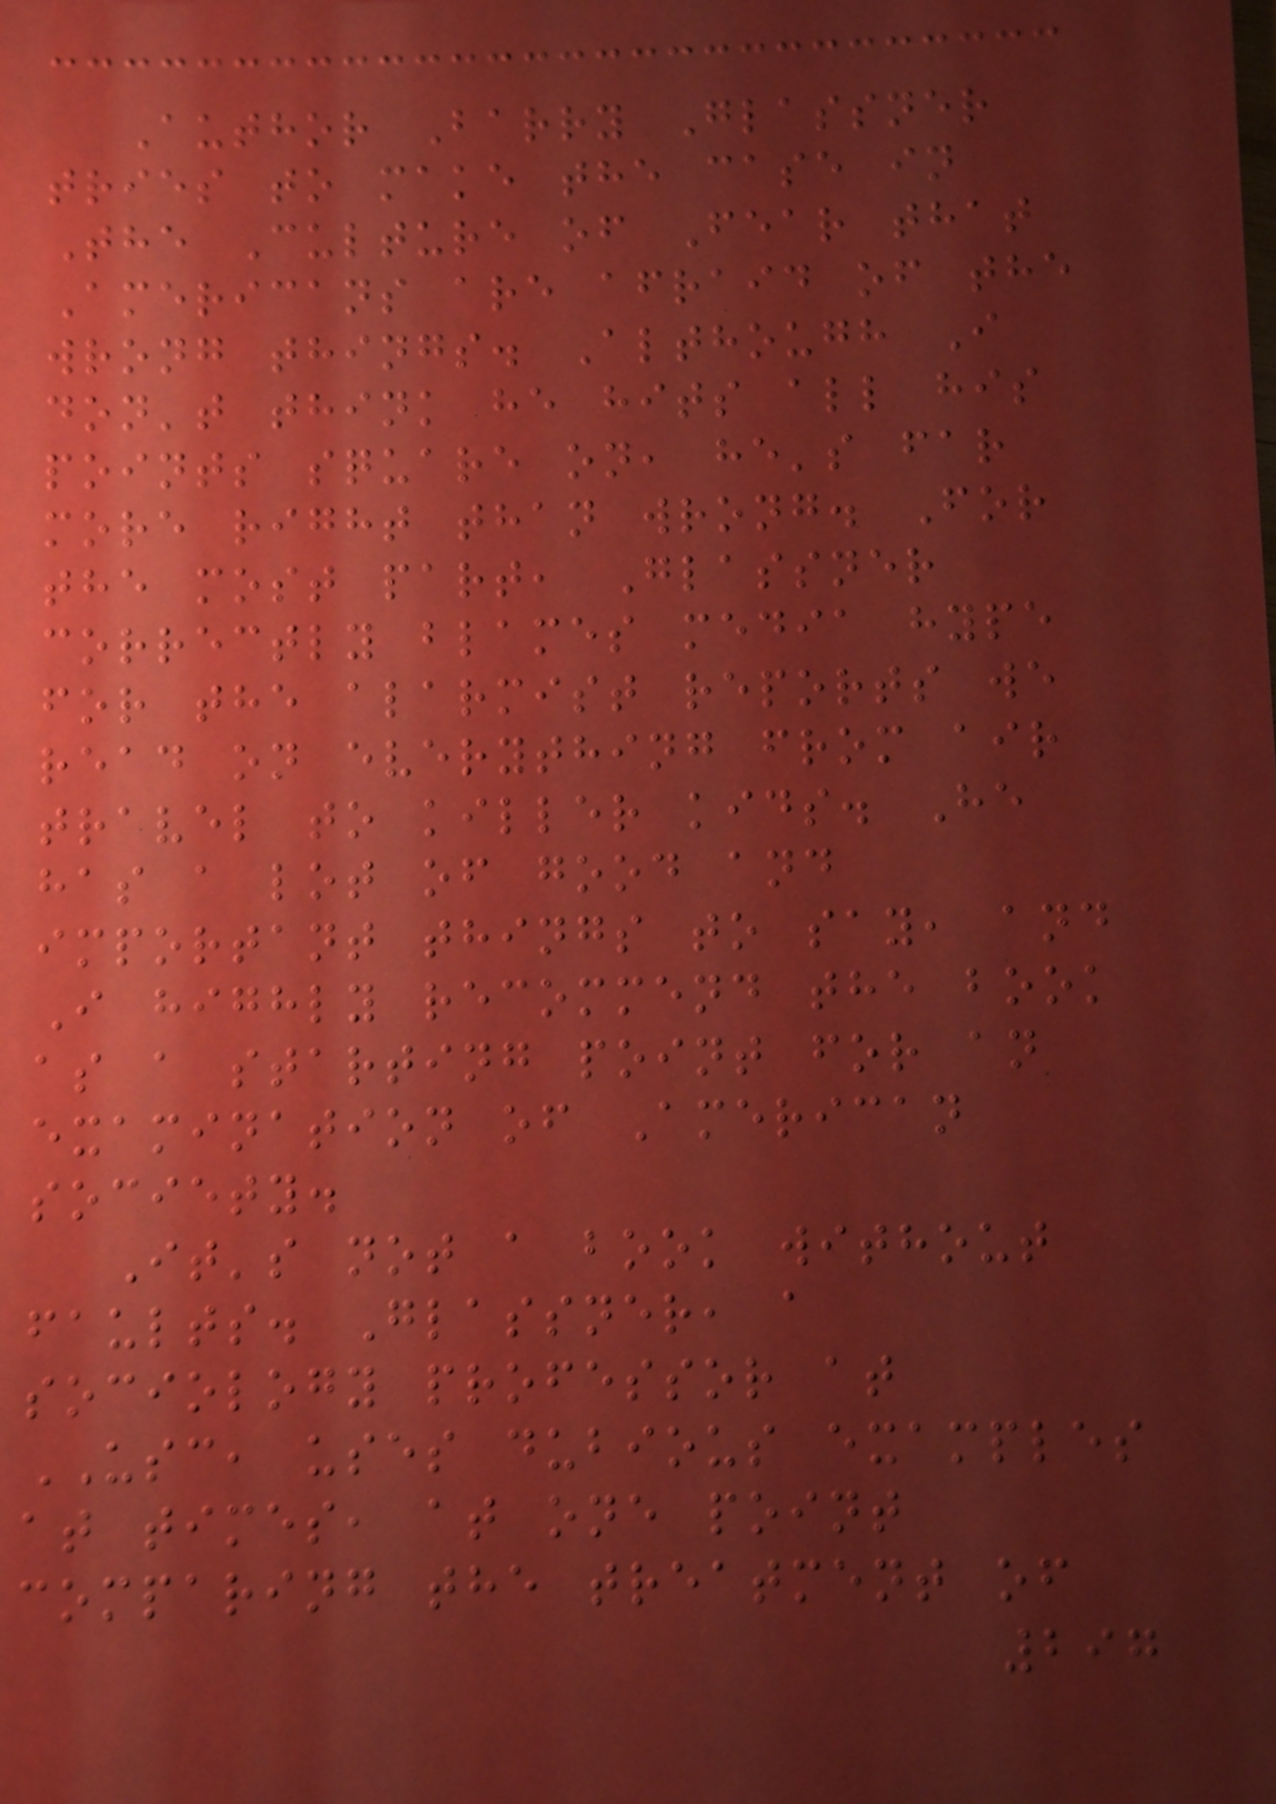Author Barry Glassner
tries to make the case in
The Culture of Fear that
Americans are afraid of the
wrong things. Although I
don't think he hits all his
points square on, he's far
more right than wrong. For
the most part, Glassner
correctly blames media hype
for the alarmist reports we
read on everything from air
travel to killer kids. He
has a lot of good and
important things to say, and
I highly recommend the book
as a starting point for an
examination of American
society.
It's not a book without
faults. Glassner, a
sociology professor at
USC, uses dubious examples
at times, at one point
comparing the treatment of
297
